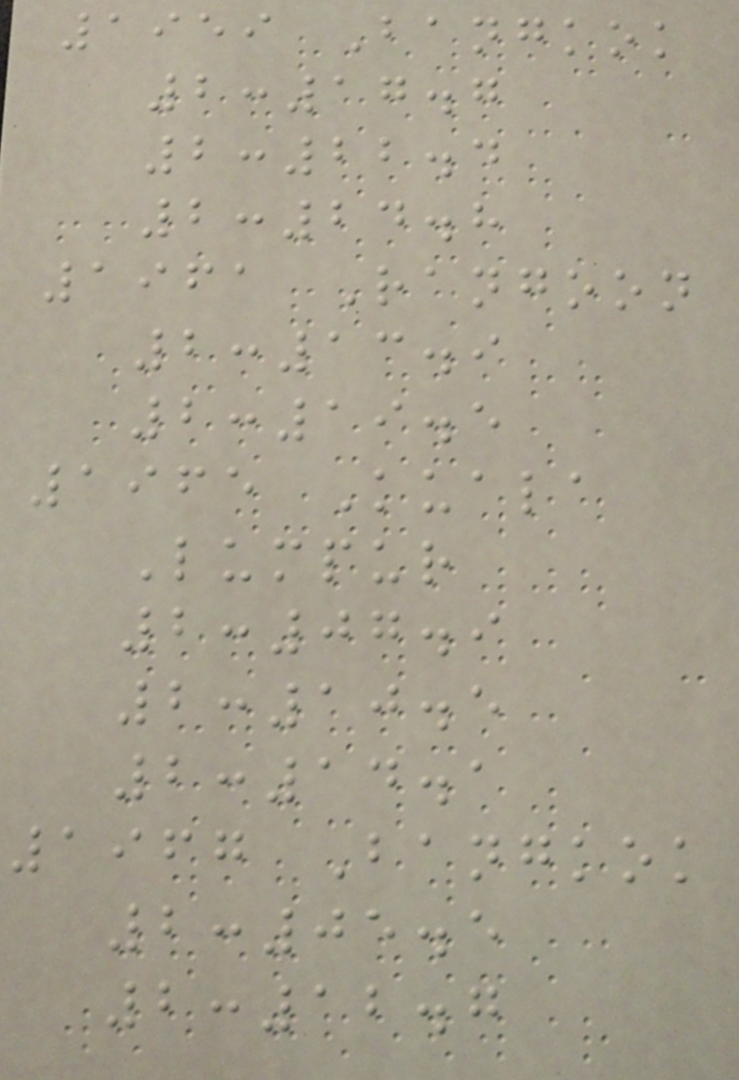1959 Bangkok
2:17.7
2:22.4
2:24.8
1961 Rangoon
2:13.9
2:19.5
1965 Kuala
Lumpur
2:07.9
2:10.5
2:14.1
1967 Bangkok
2:05.5
2:12.7
